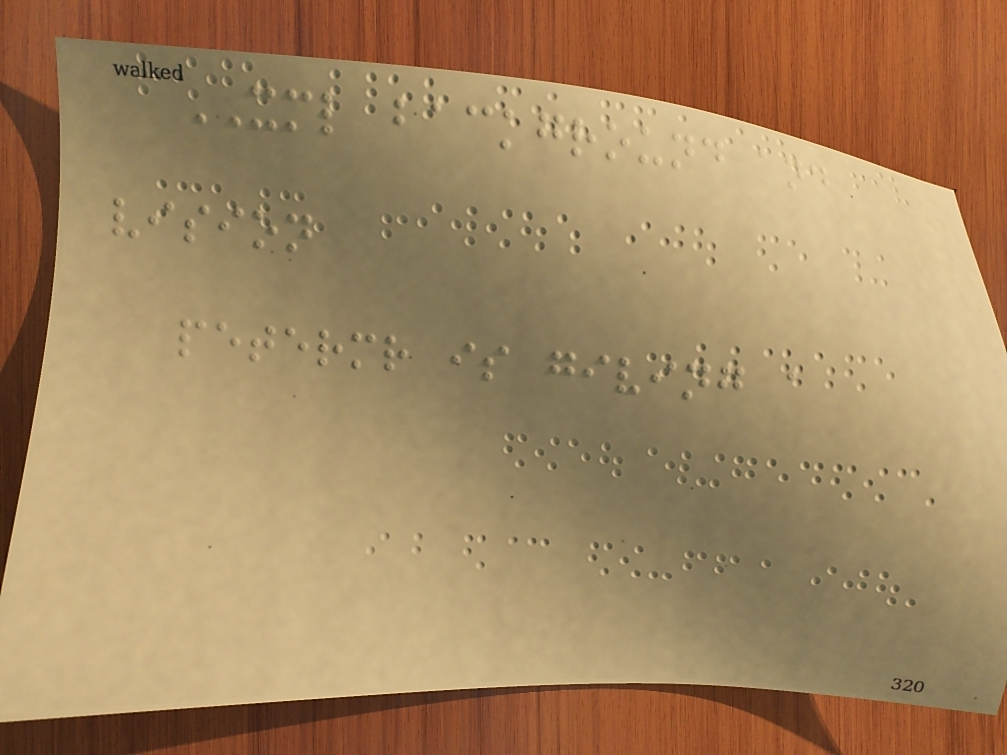XML background and
vision
petermr is giving a
